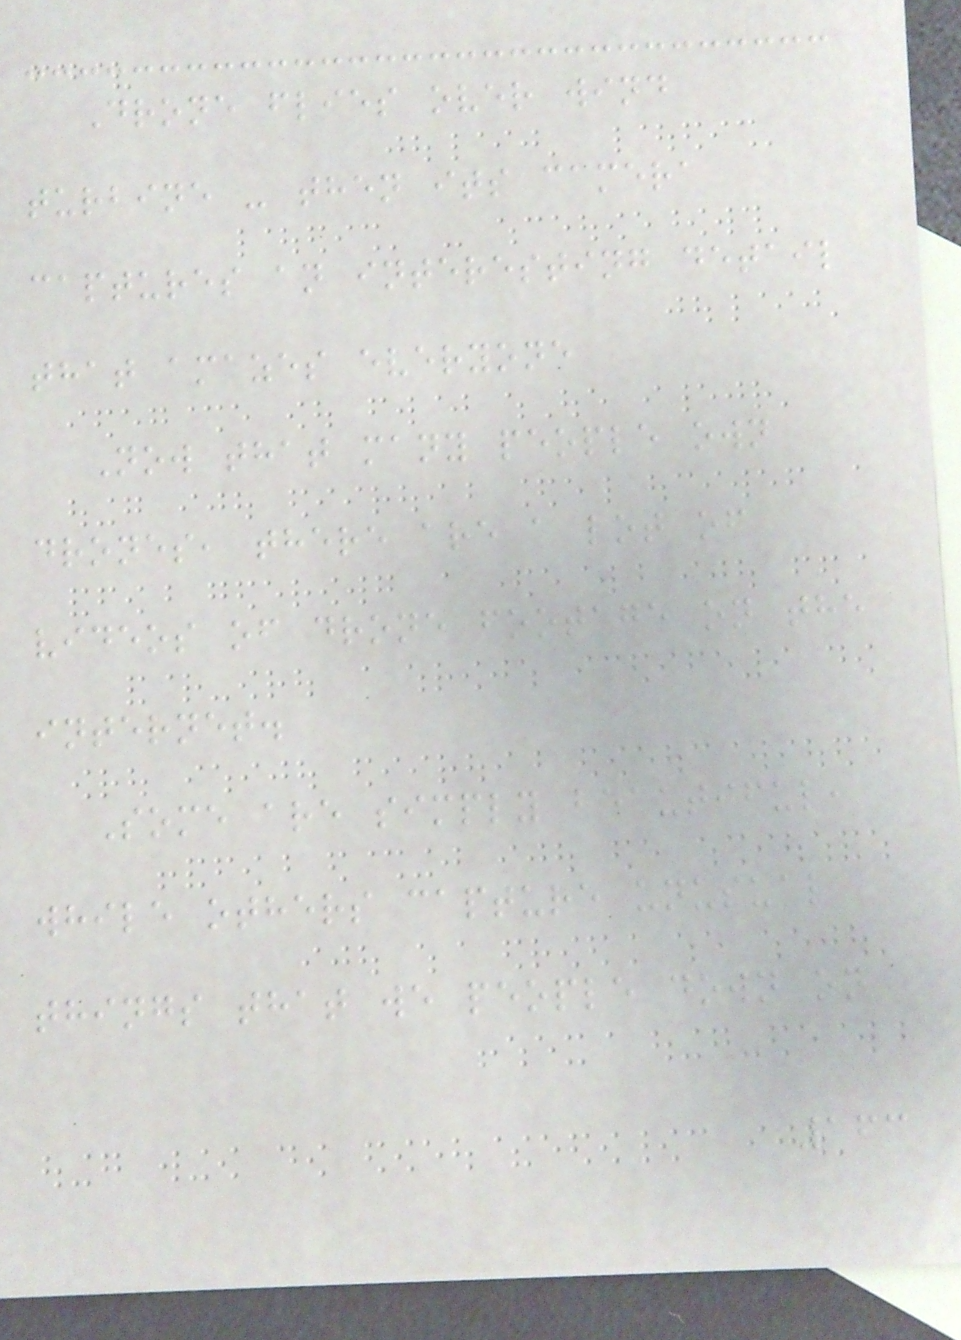Drone flies over wind
turbine - then its camera
captures an interesting detail
that amazes everyone
Now that many people own
drones, there are a lot of
videos of drone footage on the
internet.
Some are simply beautiful,
while others capture unusual
things that we people down on
163
